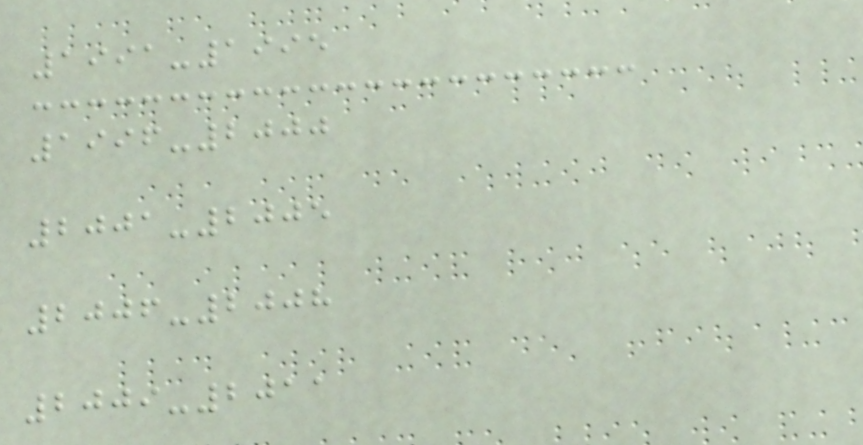1991-1995
1996-2000
2001-2005
2006-2008
2009-2011
